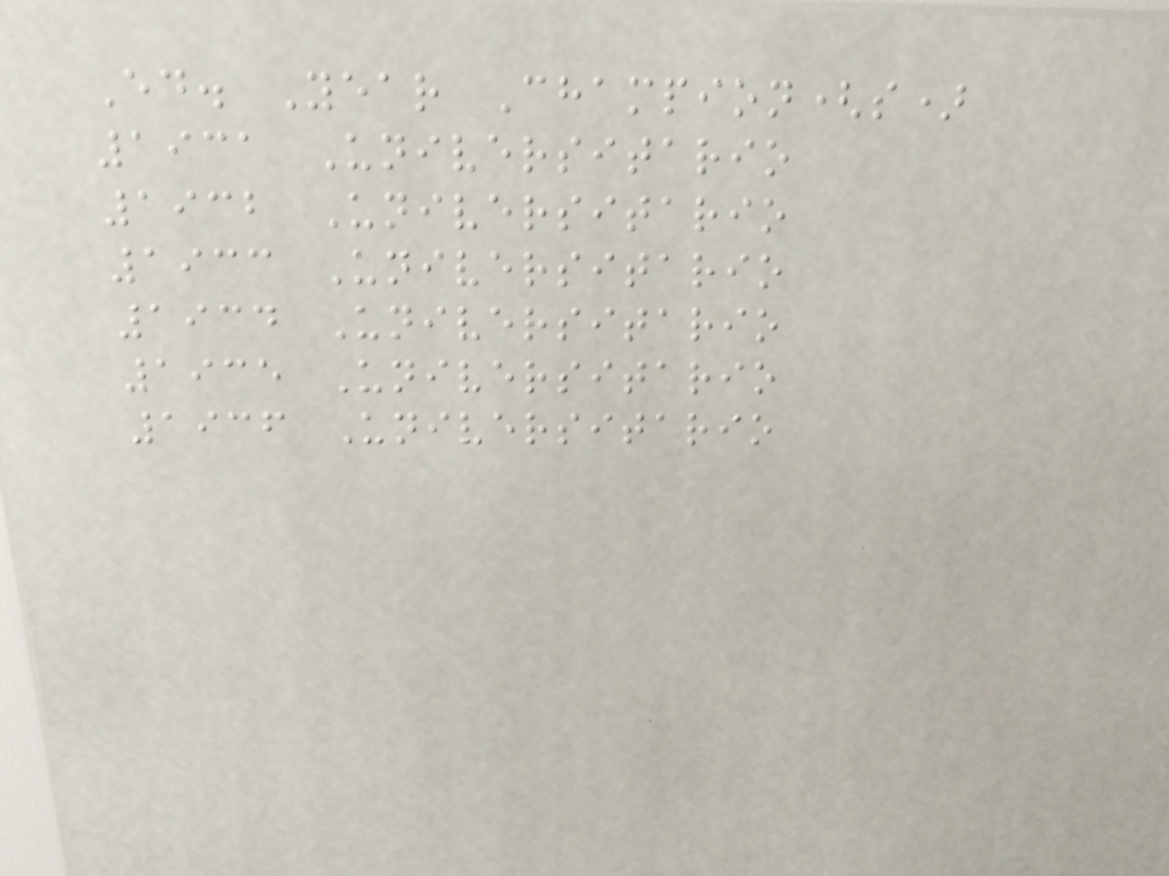Ed. Year Champion(s)
1931 Universitario
1932 Universitario
1933 Universitario
1934 Universitario
1935 Universitario
1936 Universitario
